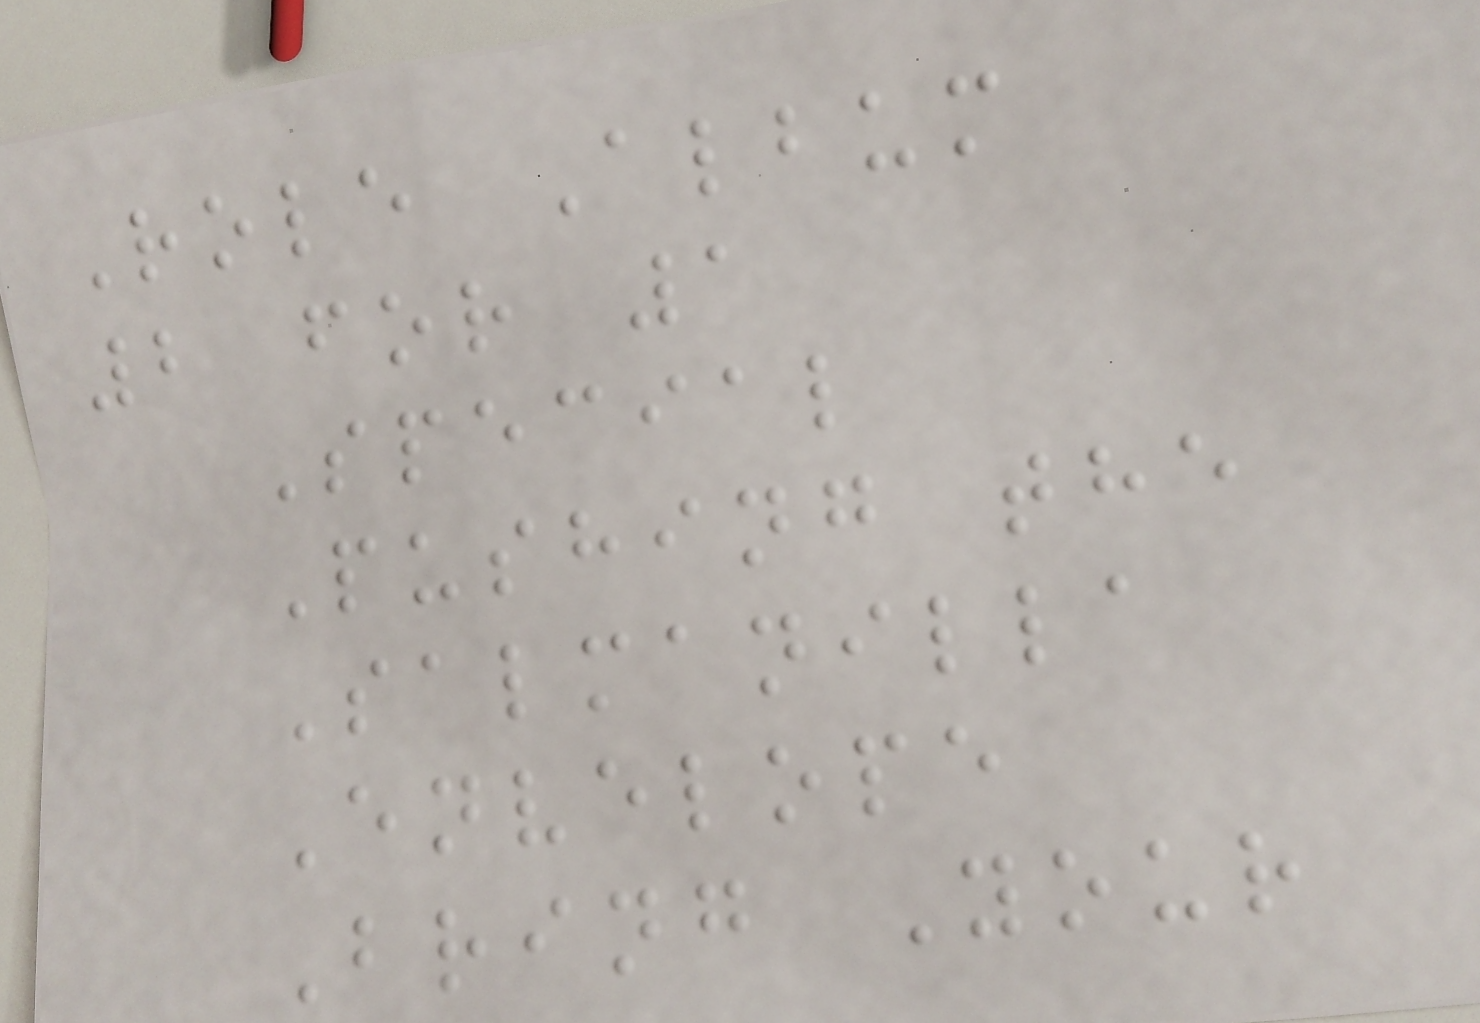Role Album
2 for 1
Special
Pushing the
Salmanilla
Envelope
Bring Your
